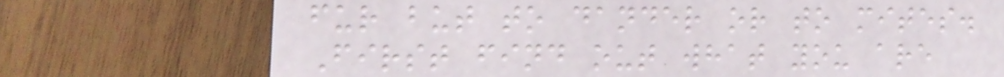fur but to dander or to mites.
First find out what you are
